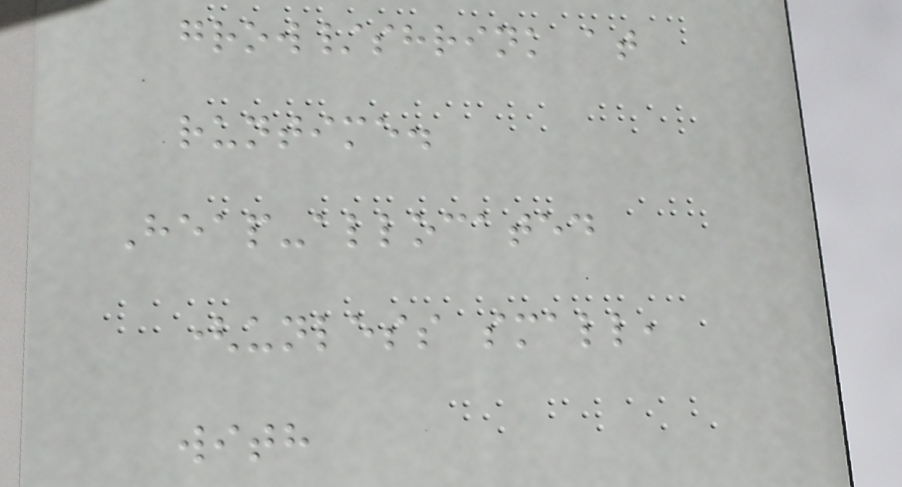grow/shrink at
runtime.
Heap-allocated
(unless small,
with
